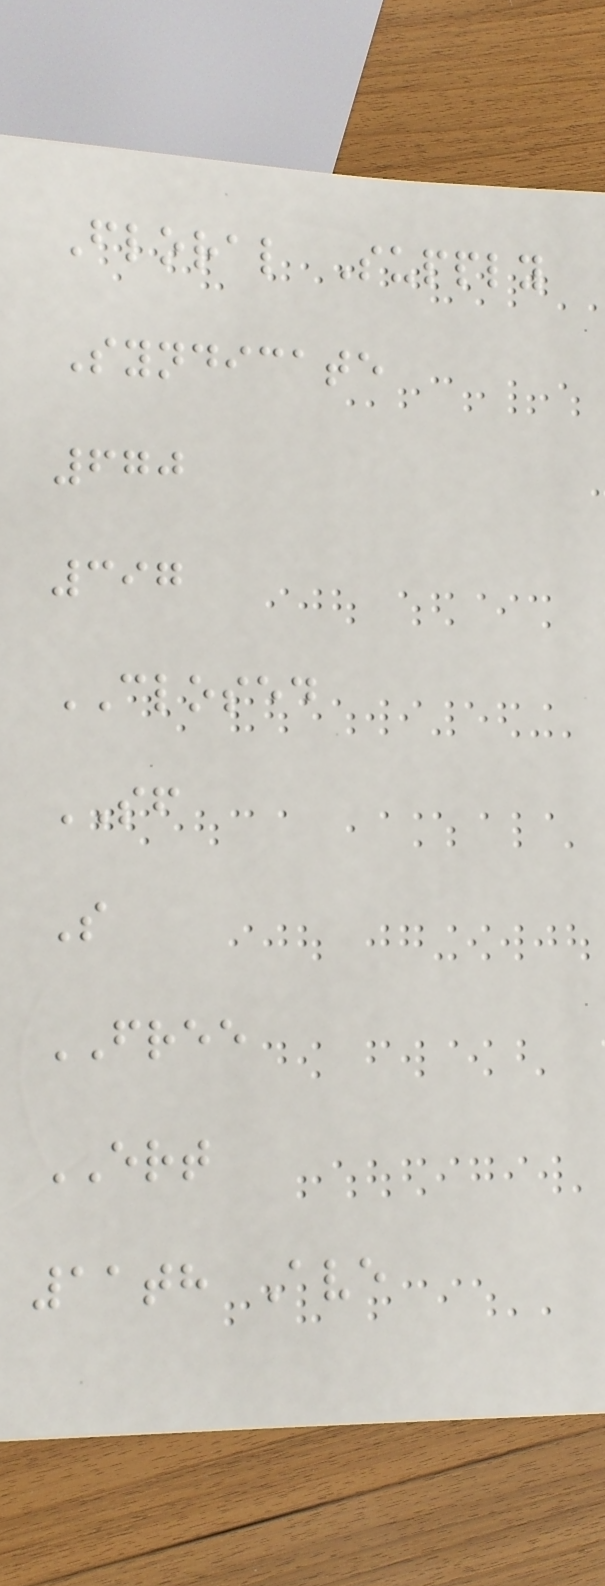Floral Supply
Syndicate
670
397
CLOSED
SF
S
FREE
ERT
11th Ave
